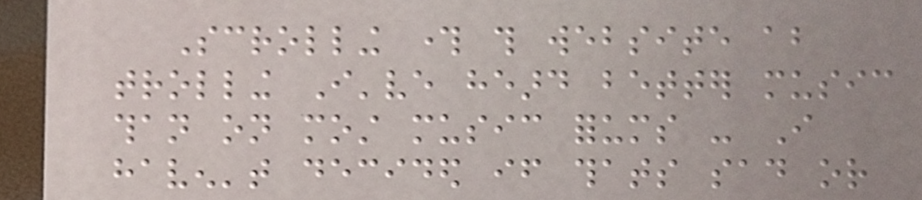Scrolling through this website about
trolling I've heard better music
than on most music forums - I
haven't decided if thats sad or
